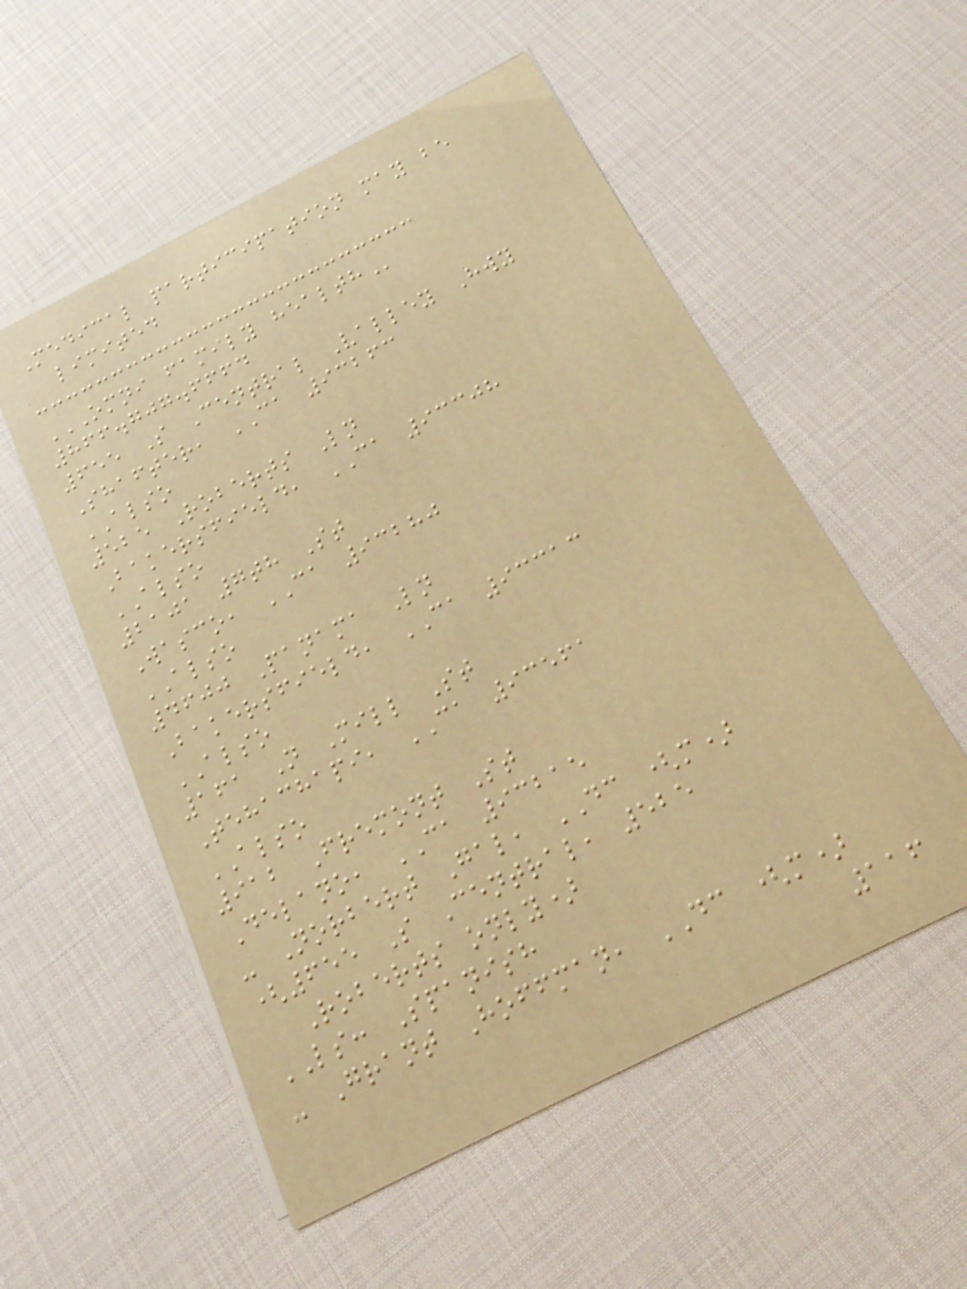Medical participation may be
limited
OMNI FAMILY HEALTH
866.707.6664
655 S Central Valley Hwy
Shafter, CA 93263
ALSO
525 Roberts Ln
Bakersfield, CA 93308
ALSO
2101 7th St
Wasco, CA 93280
ALSO
4600 Panama Ln
Bakersfield, CA 93313
ALSO
161 N Mill St
Tehachapi, CA 93561
ALSO
912 Fremont St
Delano, CA 93215
- Norbert Gal, DC (m)
(655 S Central, 525
Roberts only)
LS: Spanish
- Grant Hoffman, DC (m)
116
